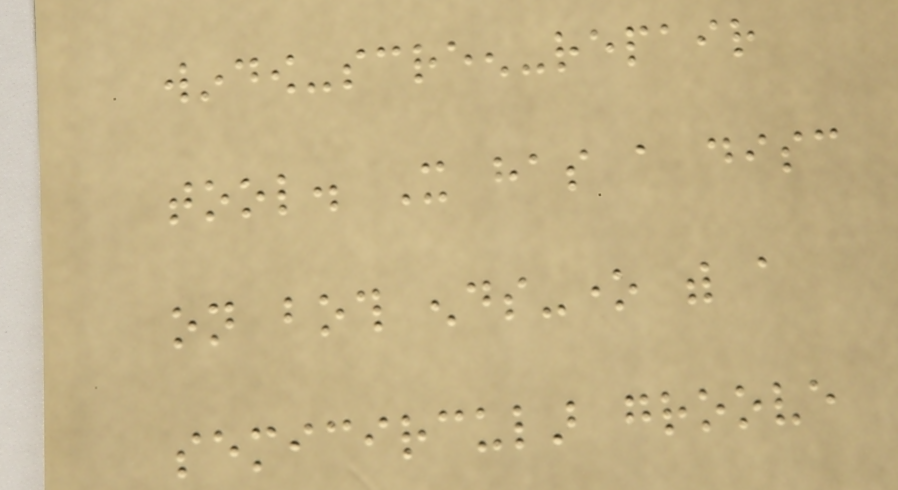window-screen-repair
tool. It has a disc
on both ends-one with a
semicircular groove
